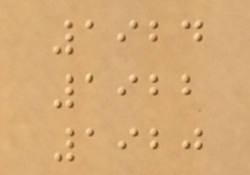1924
1922
1920
